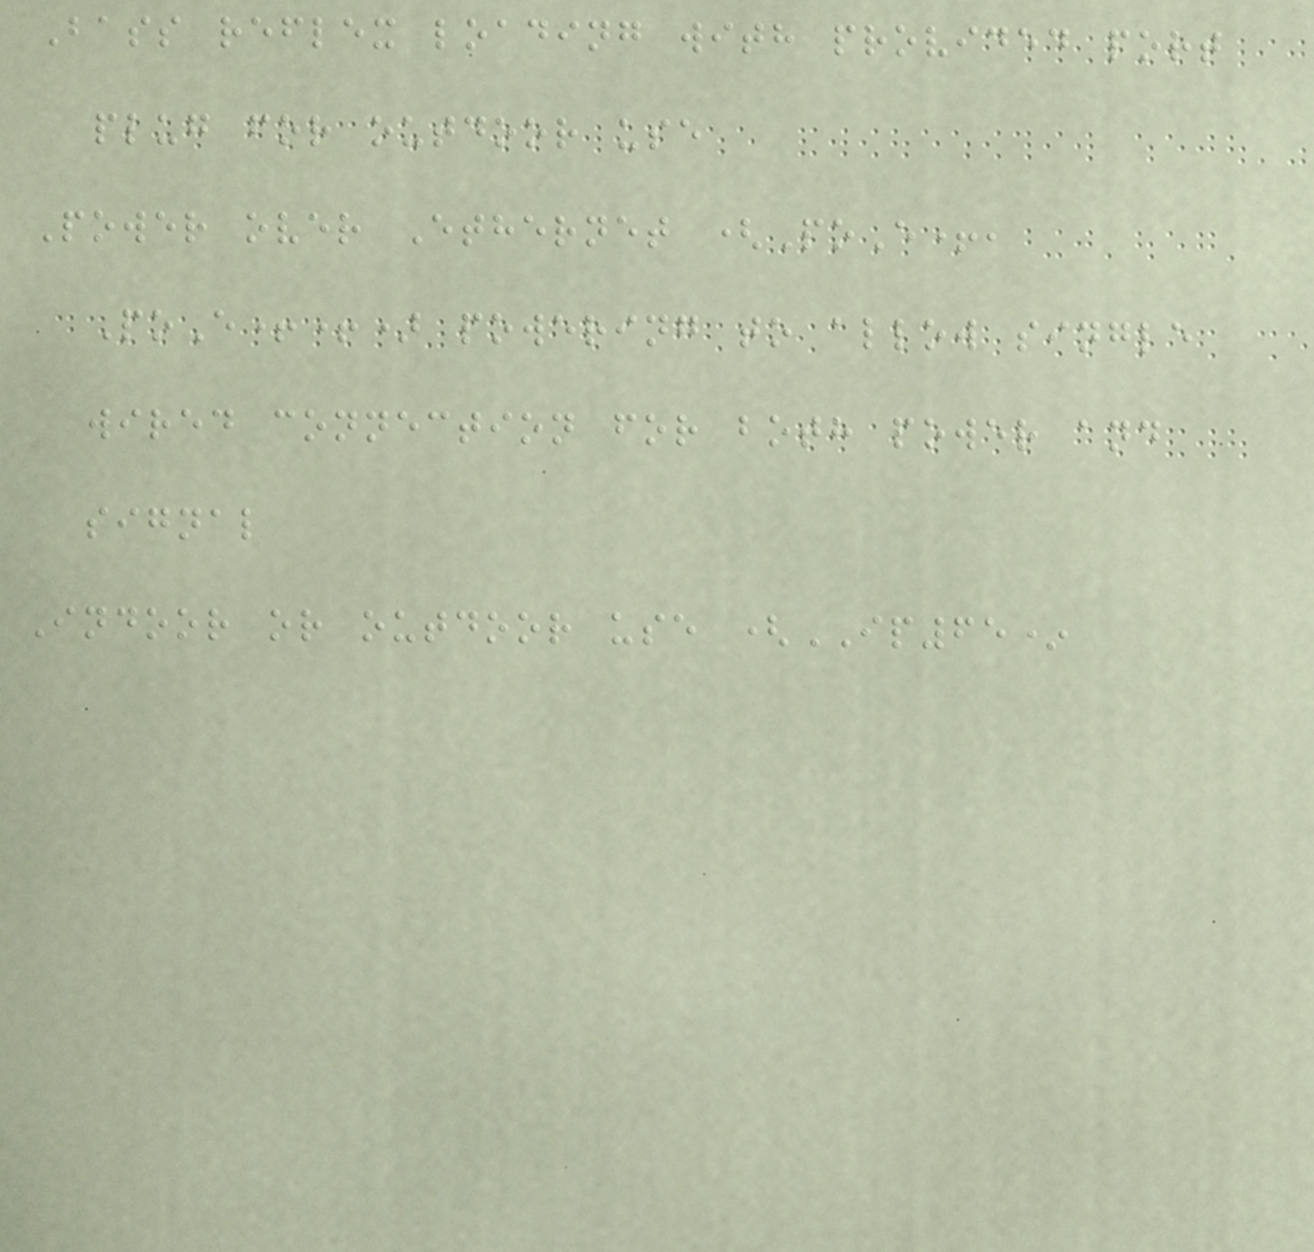Bass reflex loading with provided port
plug for outdoor use
Power over Ethernet (PoE+,
PoE++) powering to allow single
wired connection for both power and
signal
Indoor or outdoor use (IP65*
